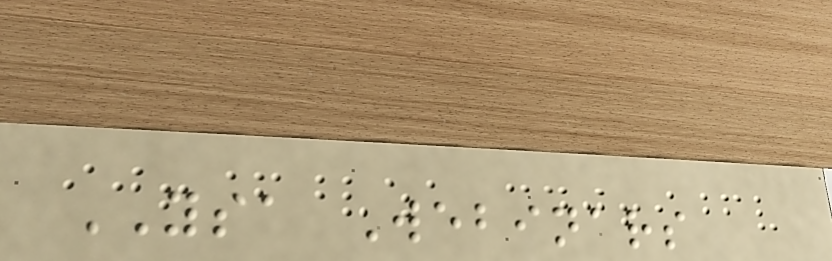YSA Webinars
